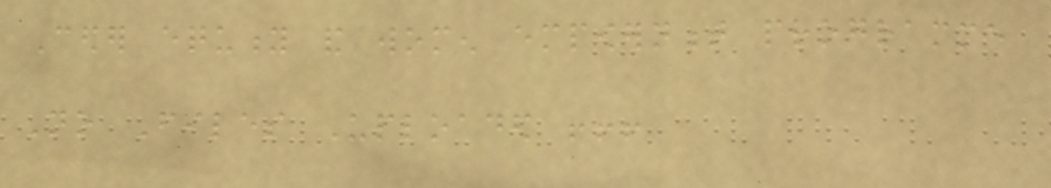Ceder equity and women empowernment programme
No Files Uploaded !!!
